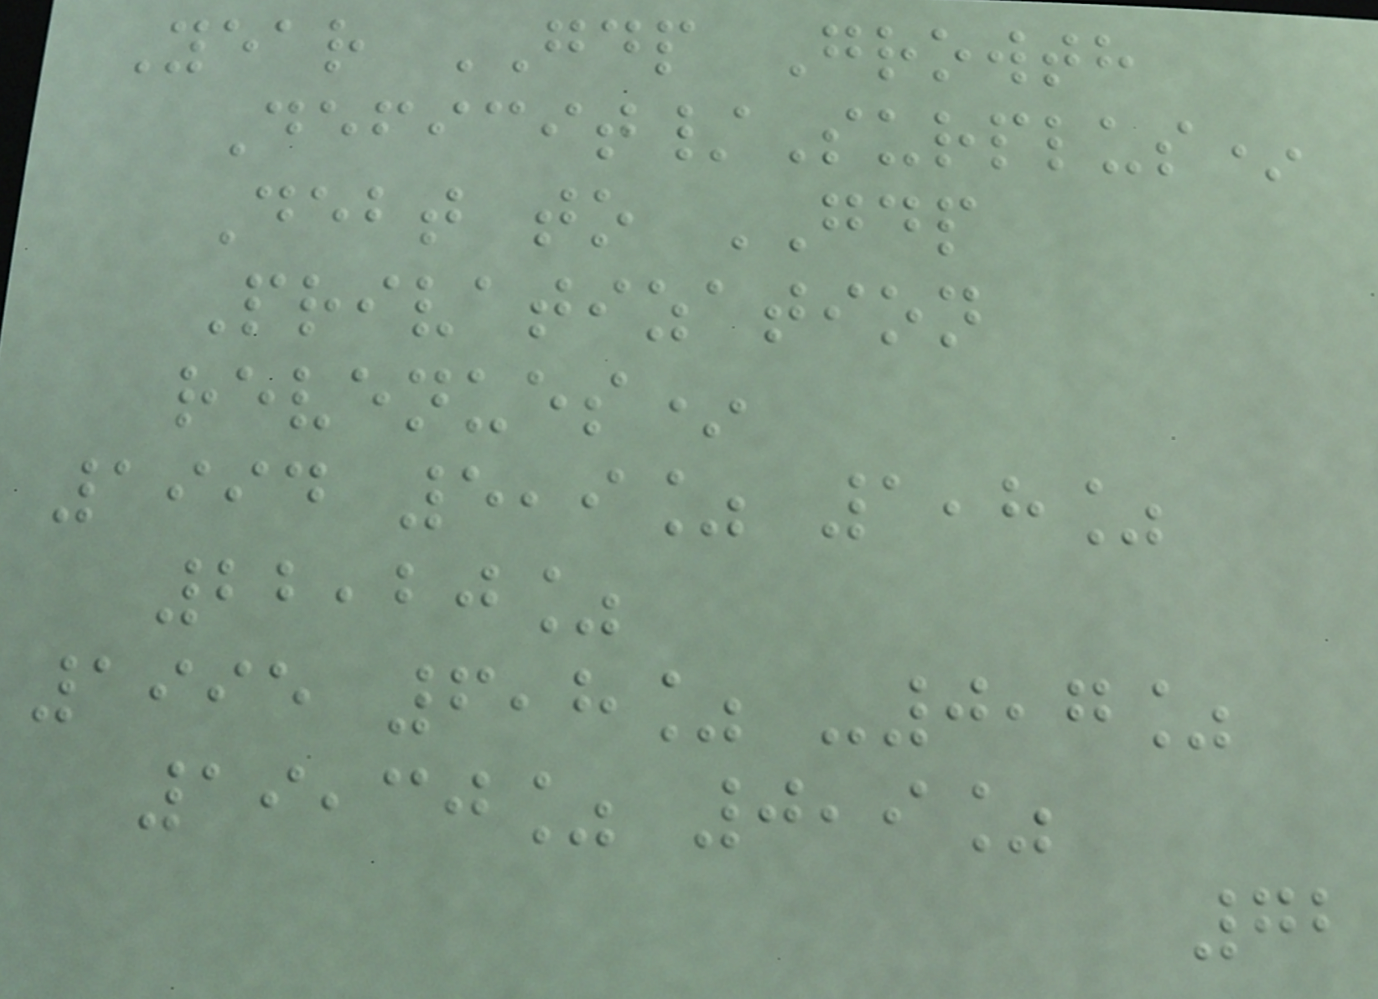Year GDP Growth
Deficit/Surplus*
Debt to GDP
Privatization
revenues*
1994 5,9% 1,8%
22,20%
1995 6,8% -0,7%
19,30% 0,9%
72
